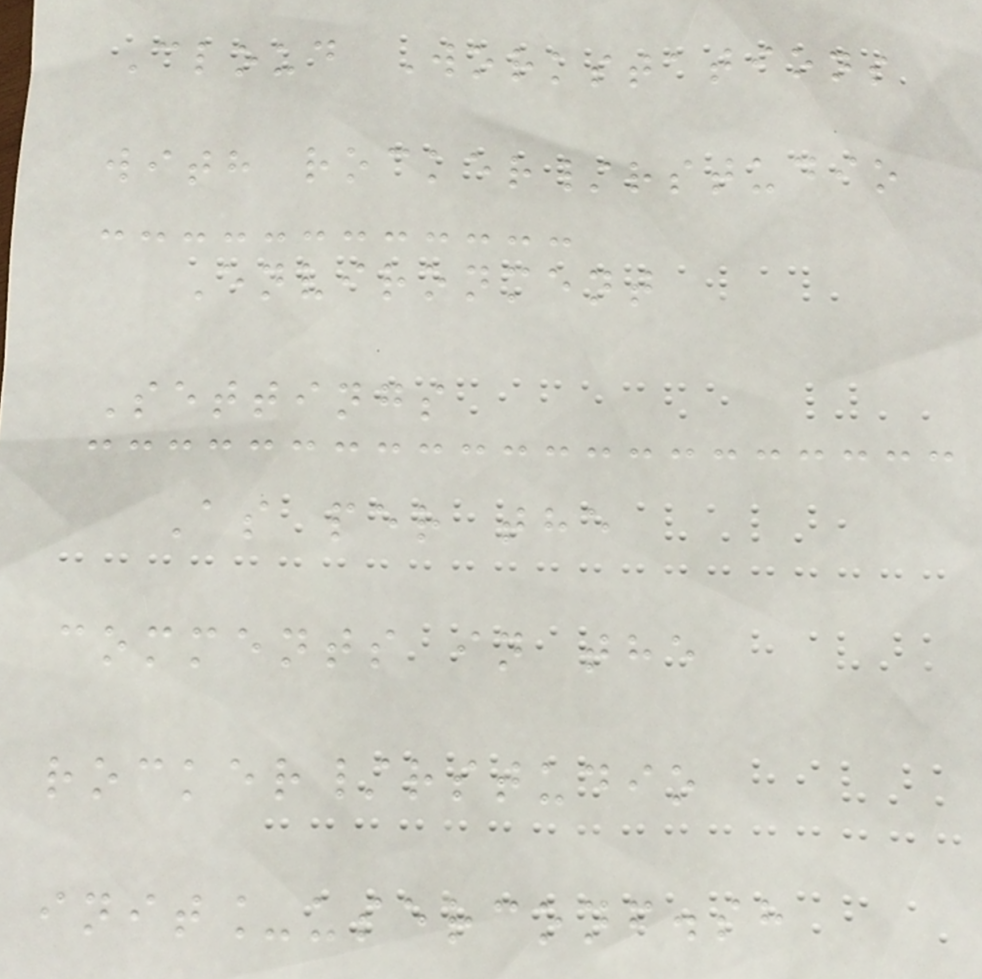Cloud Workstations
with rocker/rstudio
Environment
Settings
As per the
comments in the
rocker/rstudio
init_userconf.sh
